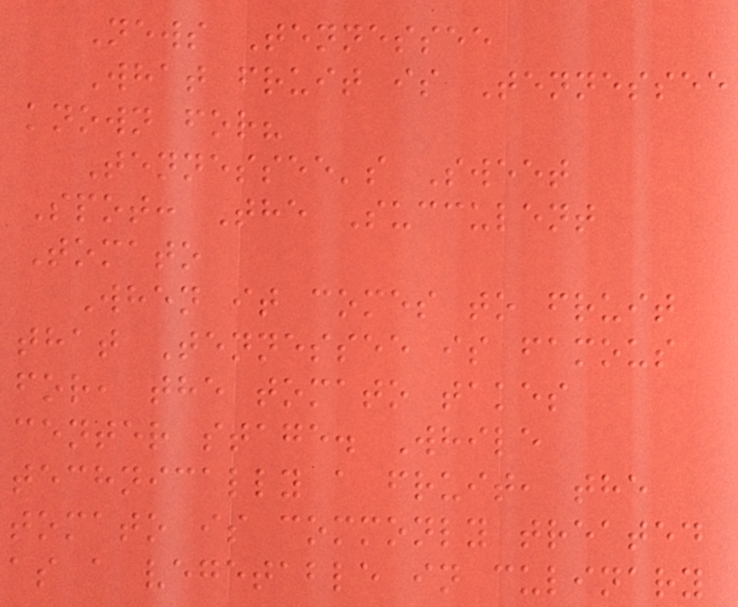News Tennessee
What fruit is Tennessee
known for?
Tennessee's Sweet
Spot: The Succulent
Tomato
When it comes to fruit
that Tennessee is famous
for, the tomato takes
center stage. While
technically a fruit, the
tomato is commonly treated
as a vegetable in culinary
